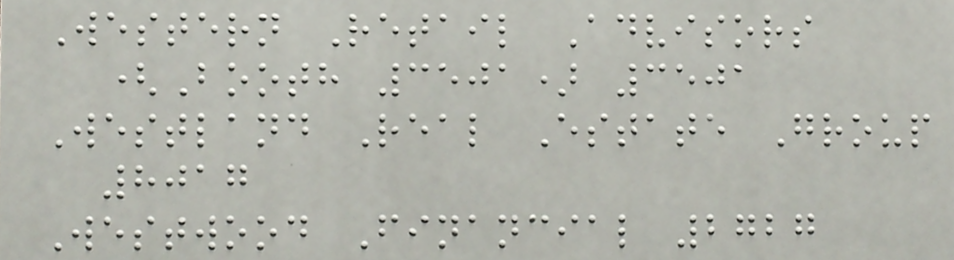Western Retail Advisors
(Booth 3501) 3501
Westland Real Estate Group
8017
Westwood Financial 2727
